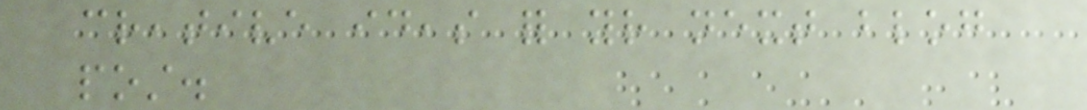creative ideas for your next blog
post.
